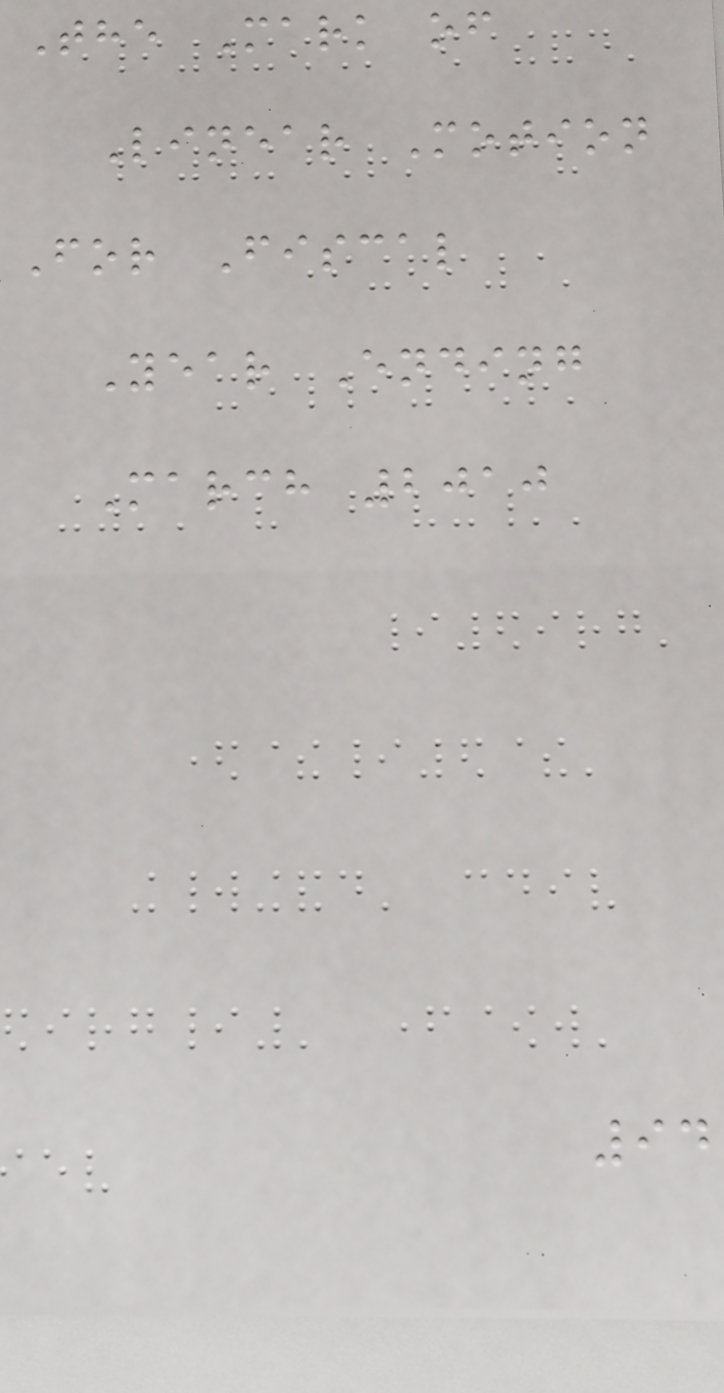The Mark of
Linear Motion
For Fiscal
Year Ending
March 2010
94
